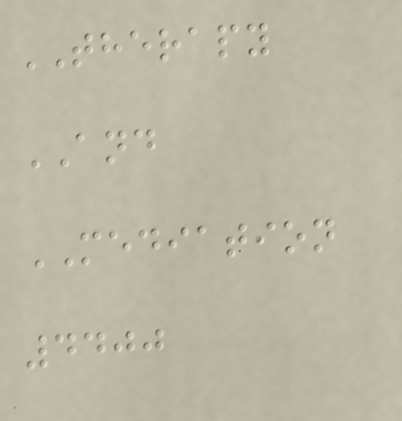THERAPY
AND
MEDIATION
4400
